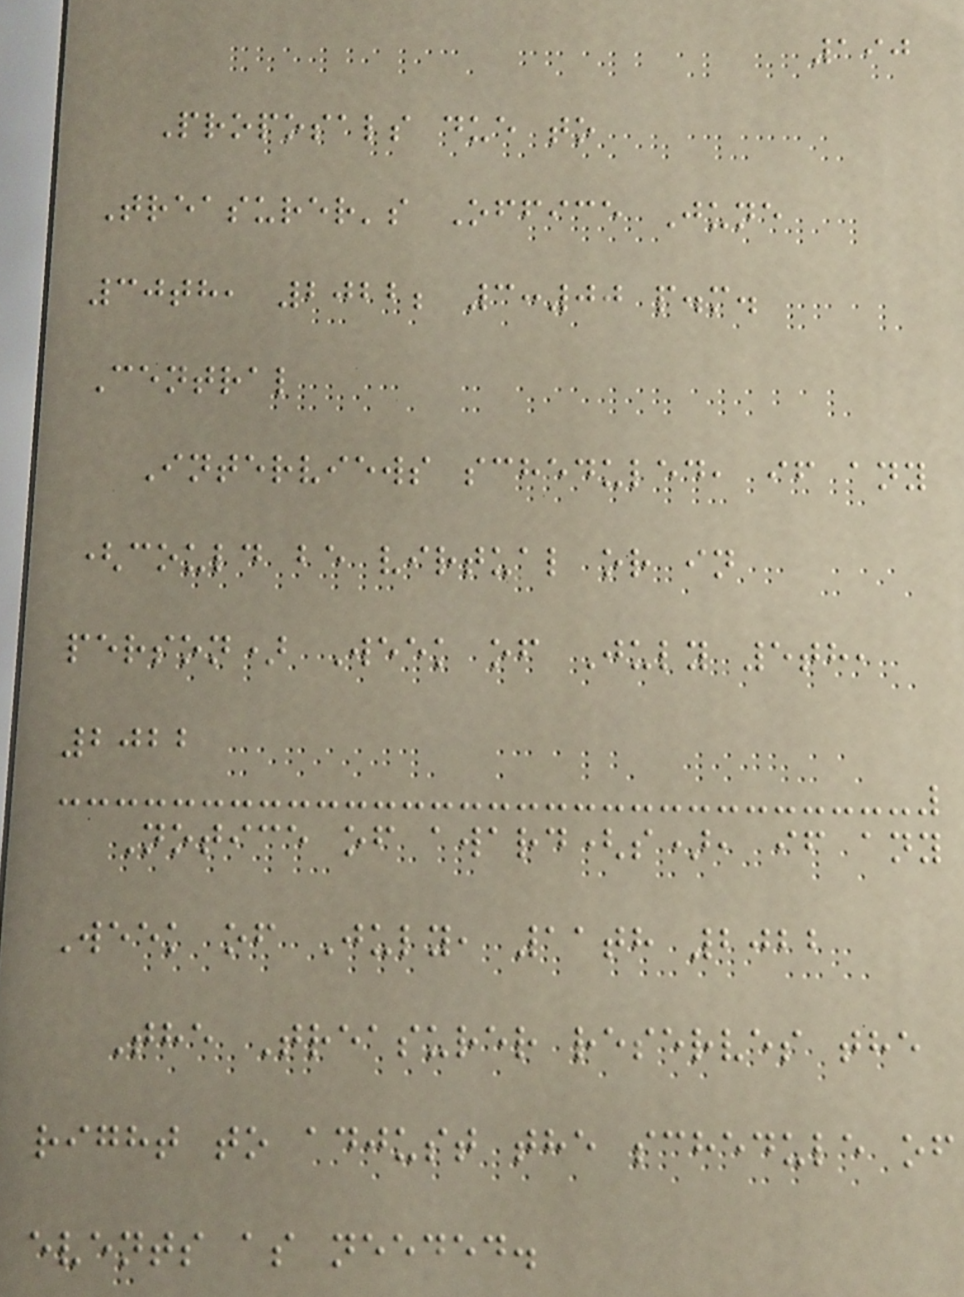190
Proposals due to
Treasurer's Office June
30th, 2022; 3:00 p.m.
Central
Interviews scheduled, if any
(could be virtual or in
person) Week of July 5th,
2022
Notice of award(s), if any
Week of July, 11th 2022
The Treasurer reserves the
right to adjust the schedule of
events as needed.
